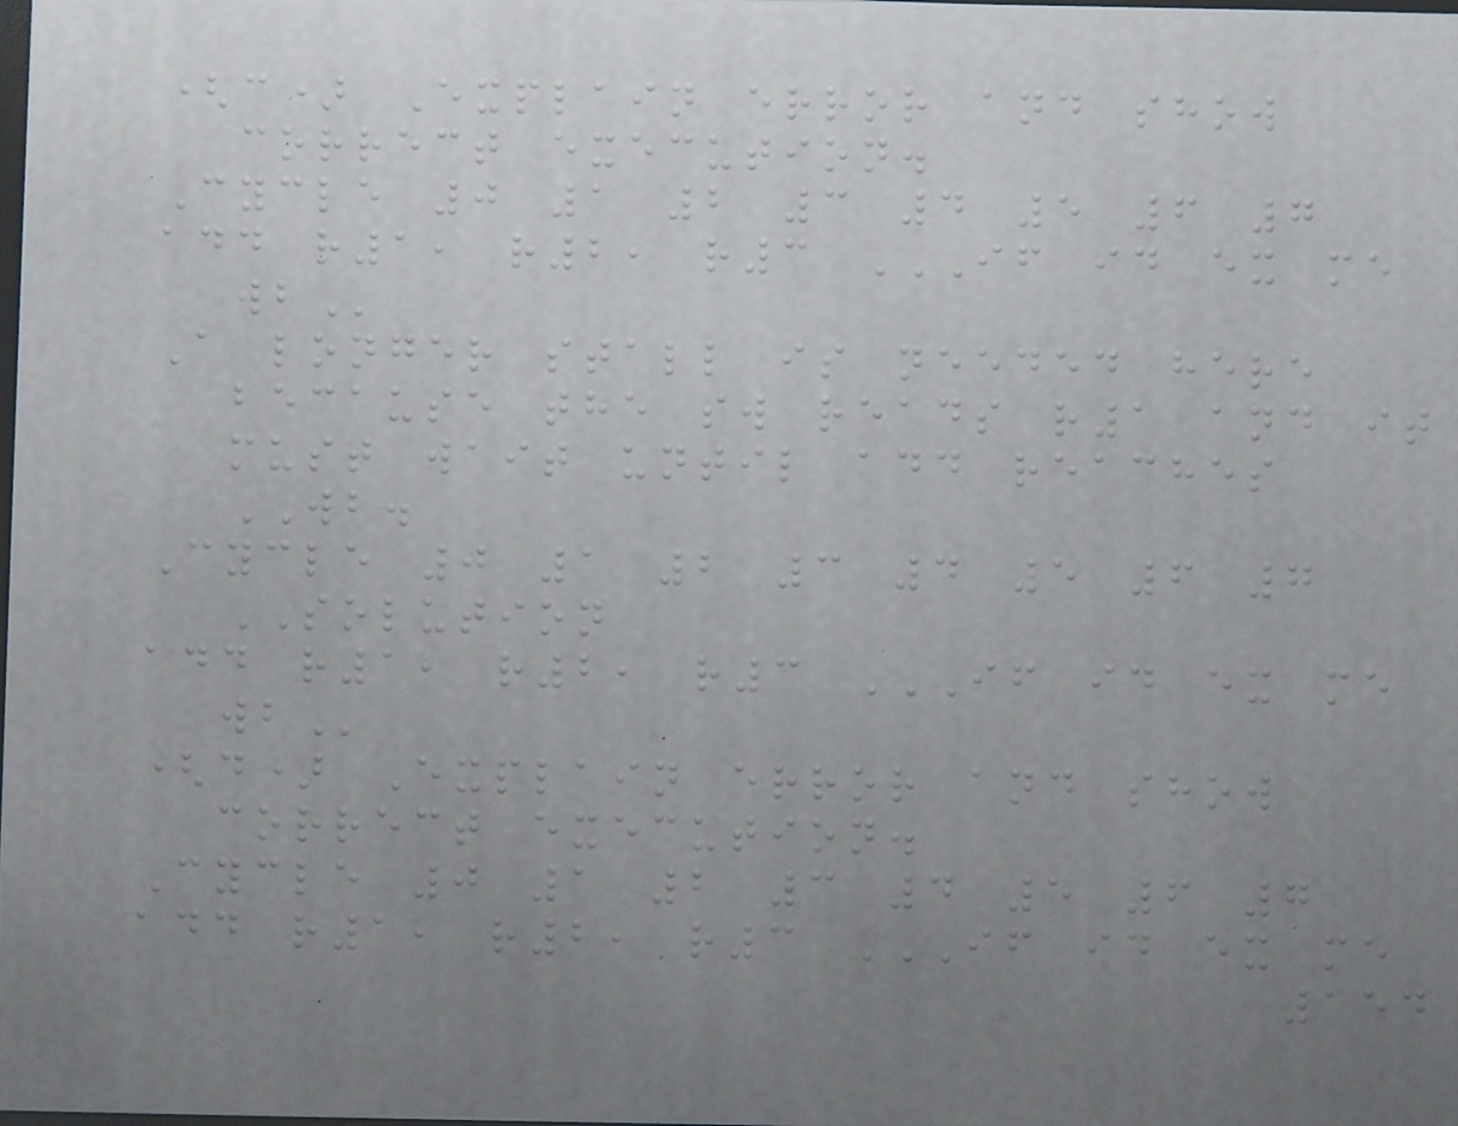(c) Explain error and show
correct execution.
Cycle 0 1 2 3 4 5 6 7
add r1, r2, r3 IF ID EX ME
WB
A longer stall is needed here
because the sw reads r1 and it
must wait until add reaches
WB.
Cycle 0 1 2 3 4 5 6 7
SOLUTION
add r1, r2, r3 IF ID EX ME
WB
(d) Explain error and show
correct execution.
Cycle 0 1 2 3 4 5 6 7
add r1, r2, r3 IF ID EX ME
154
